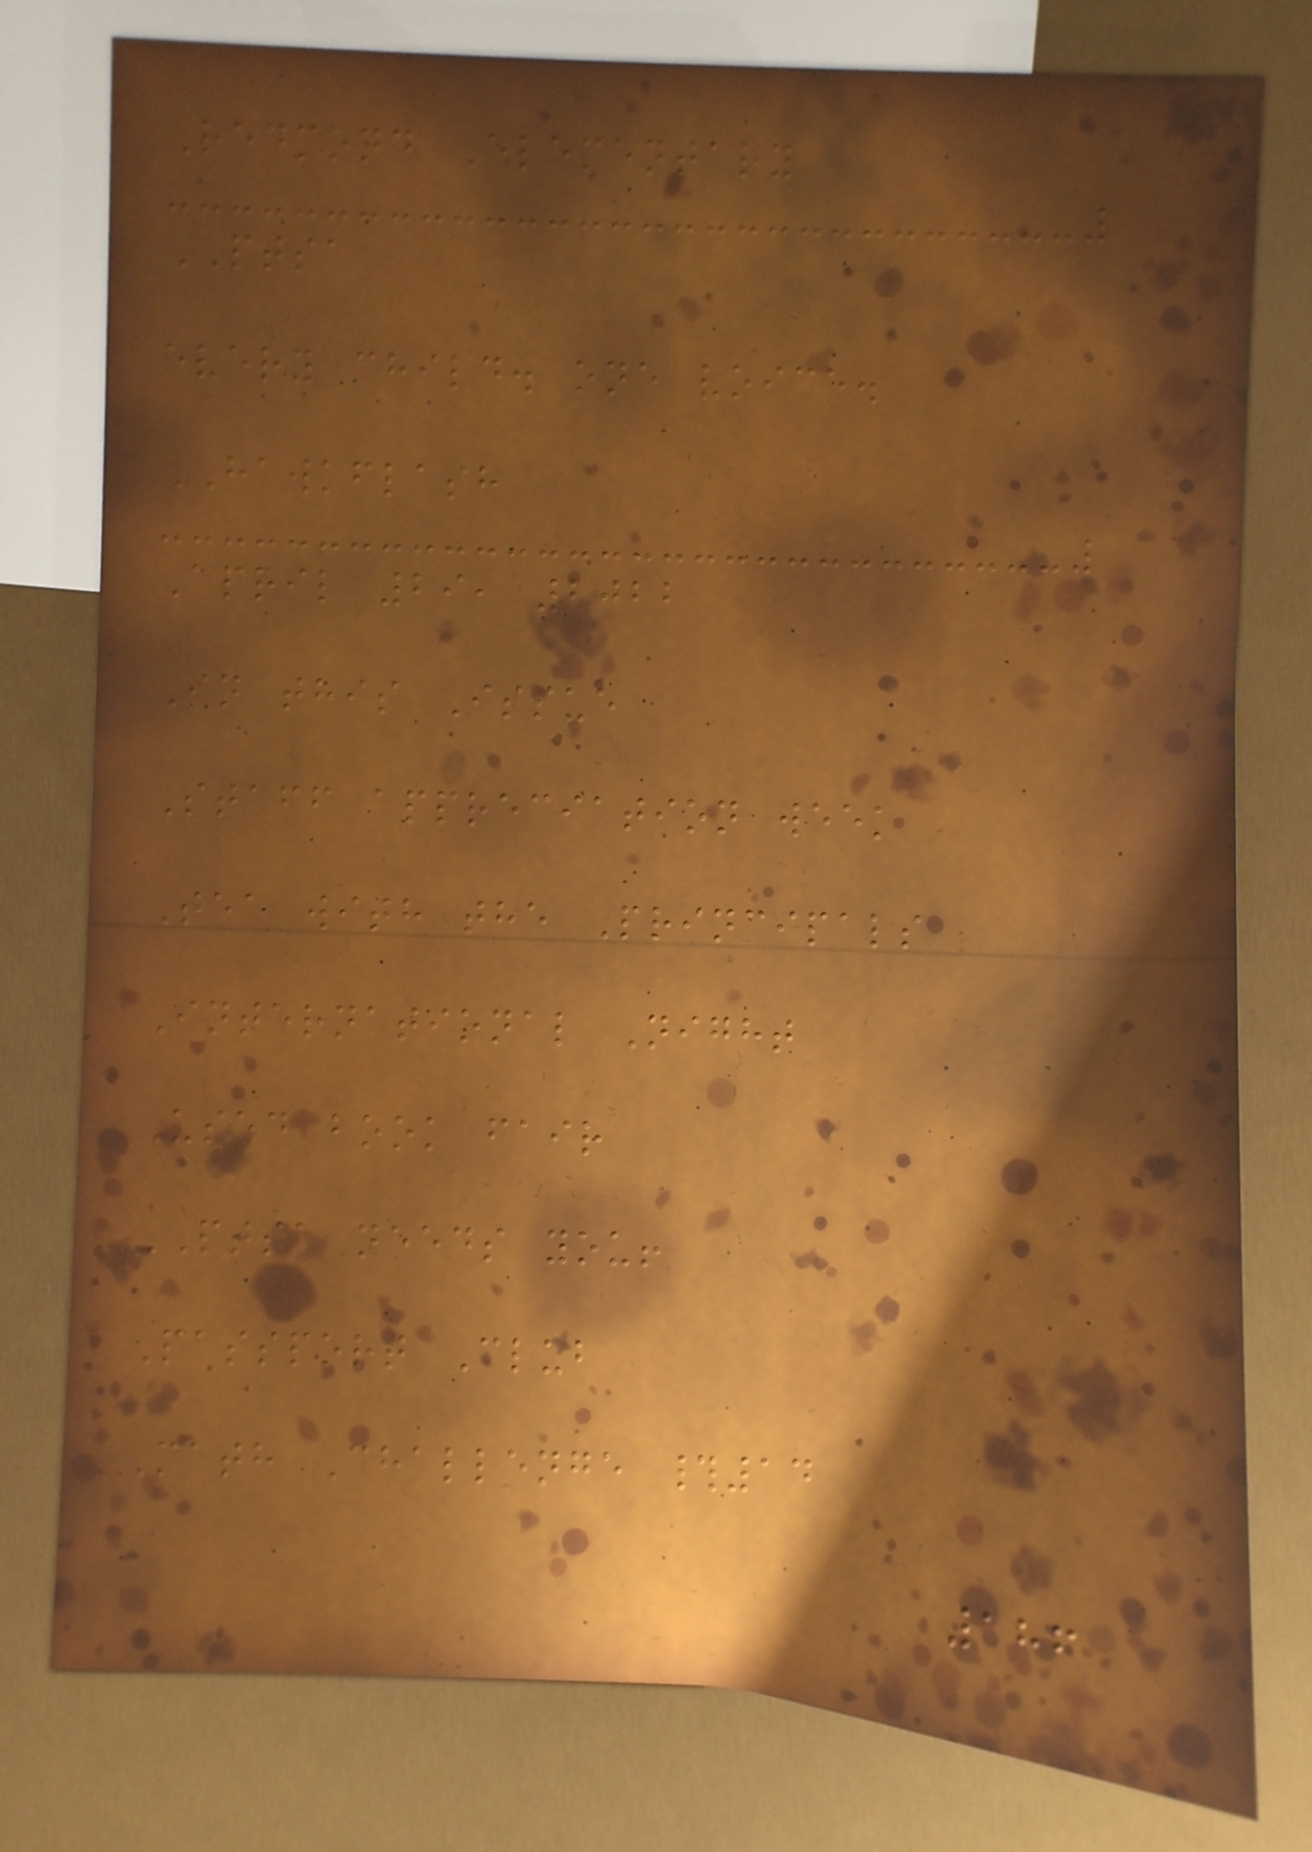Redmond Elementary
PTSA
every child. one voice.
HAWKFLASH
April 29, 2022
In this Issue
Staff appreciation week
Tea with the Principals
International Night
Used book fair
PTSA needs you!
Passport Club
Math Challenge #14
186
